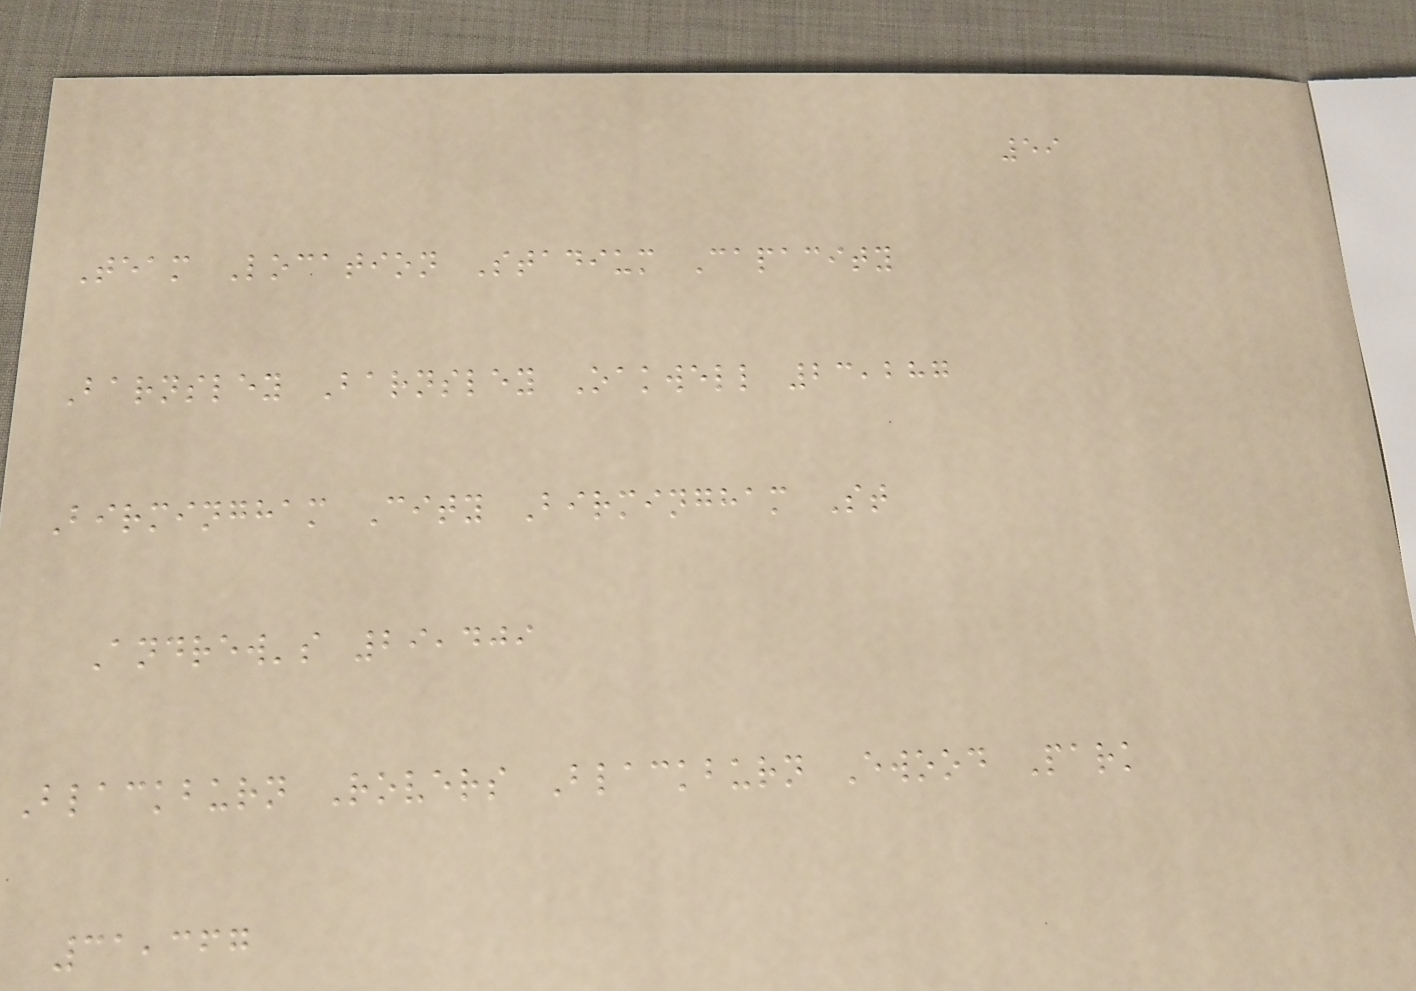59
Team Location Stadium Capacity
Barnsley Barnsley Oakwell 23,287
Birmingham City Birmingham St
Andrew's 29,409
Blackburn Rovers Blackburn Ewood Park
31,367
